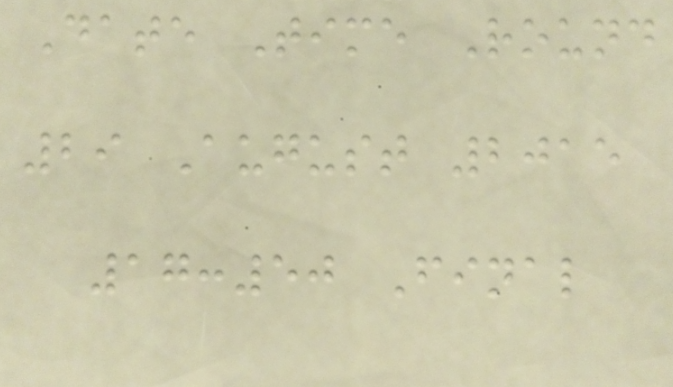Date Time Round
29 August 2015
17:50 Final
